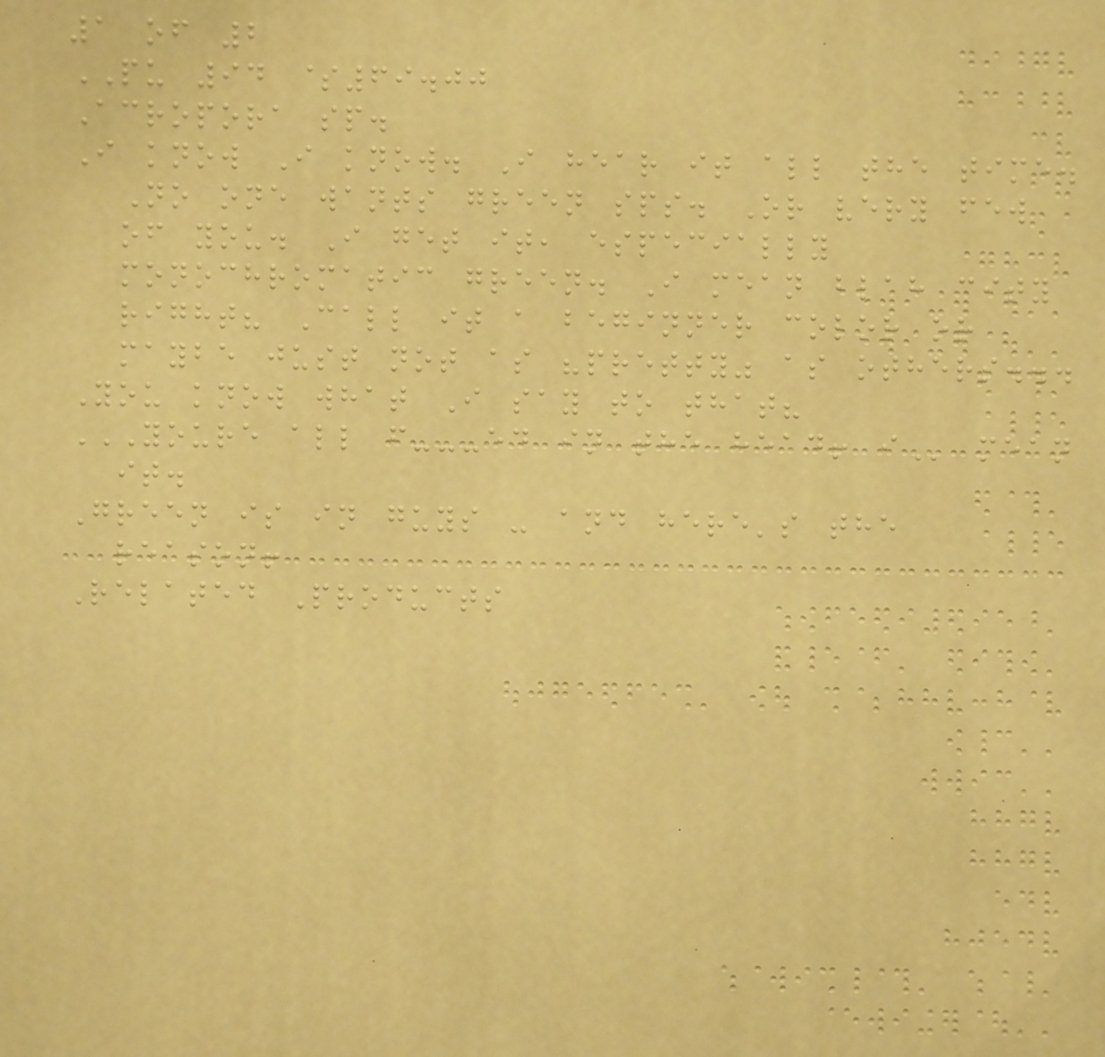1 of 2
PU 94 $69.00
Acropora sp.
I know I know. I hear it all the time.
No one wants green sps. Or very few
of you. I get it, especially
monochromatic green. I mean blah city
right? Call it a beginner color or
maybe just not as "pretty" as others...
You know what I say to that?
YOURE ALL F---ED IN THE HEAD! I mean
it.
Green is in guys - and here's the
reason!
Related Products
